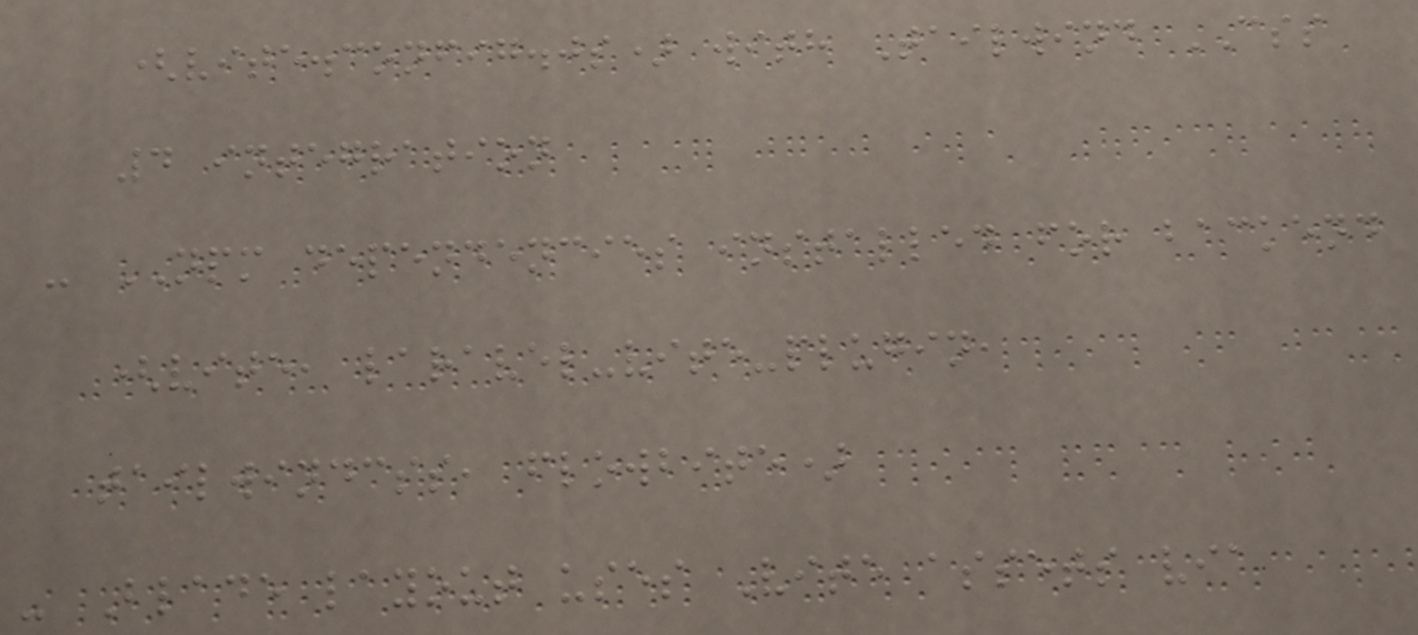(vite.config.js) with Tailwind CSS
4 integration
- NPM dependencies installed for backend
(vite, laravel-vite-plugin,
tailwindcss, flowbite)
- Blade layout uses Vite assets via
